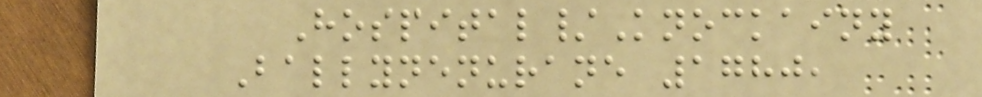Hospital/Knockainy
Ballynenurane 1780,
